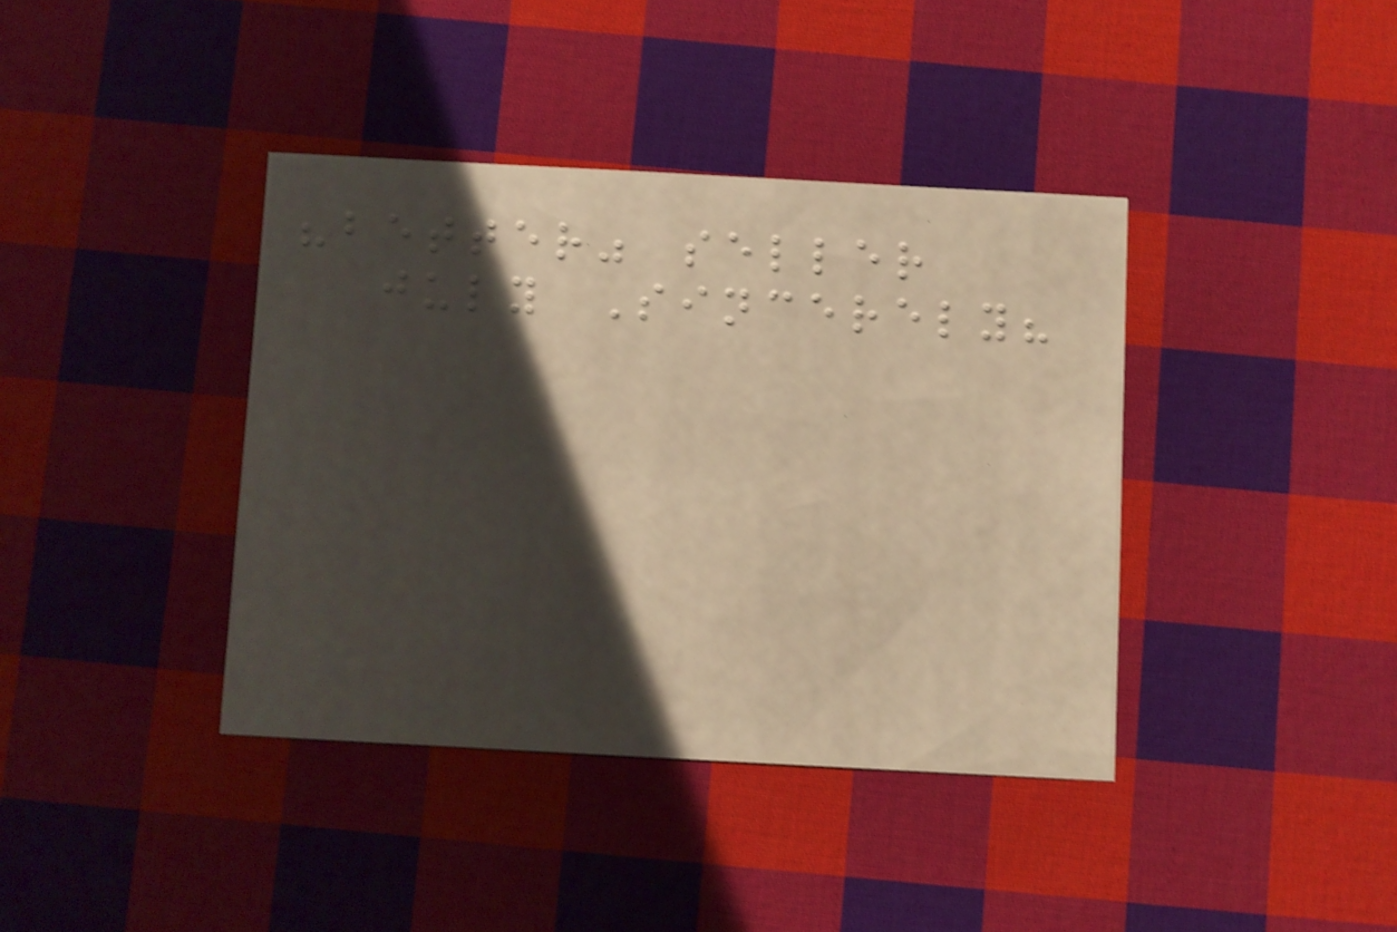"better" seller
july Sincerely?
